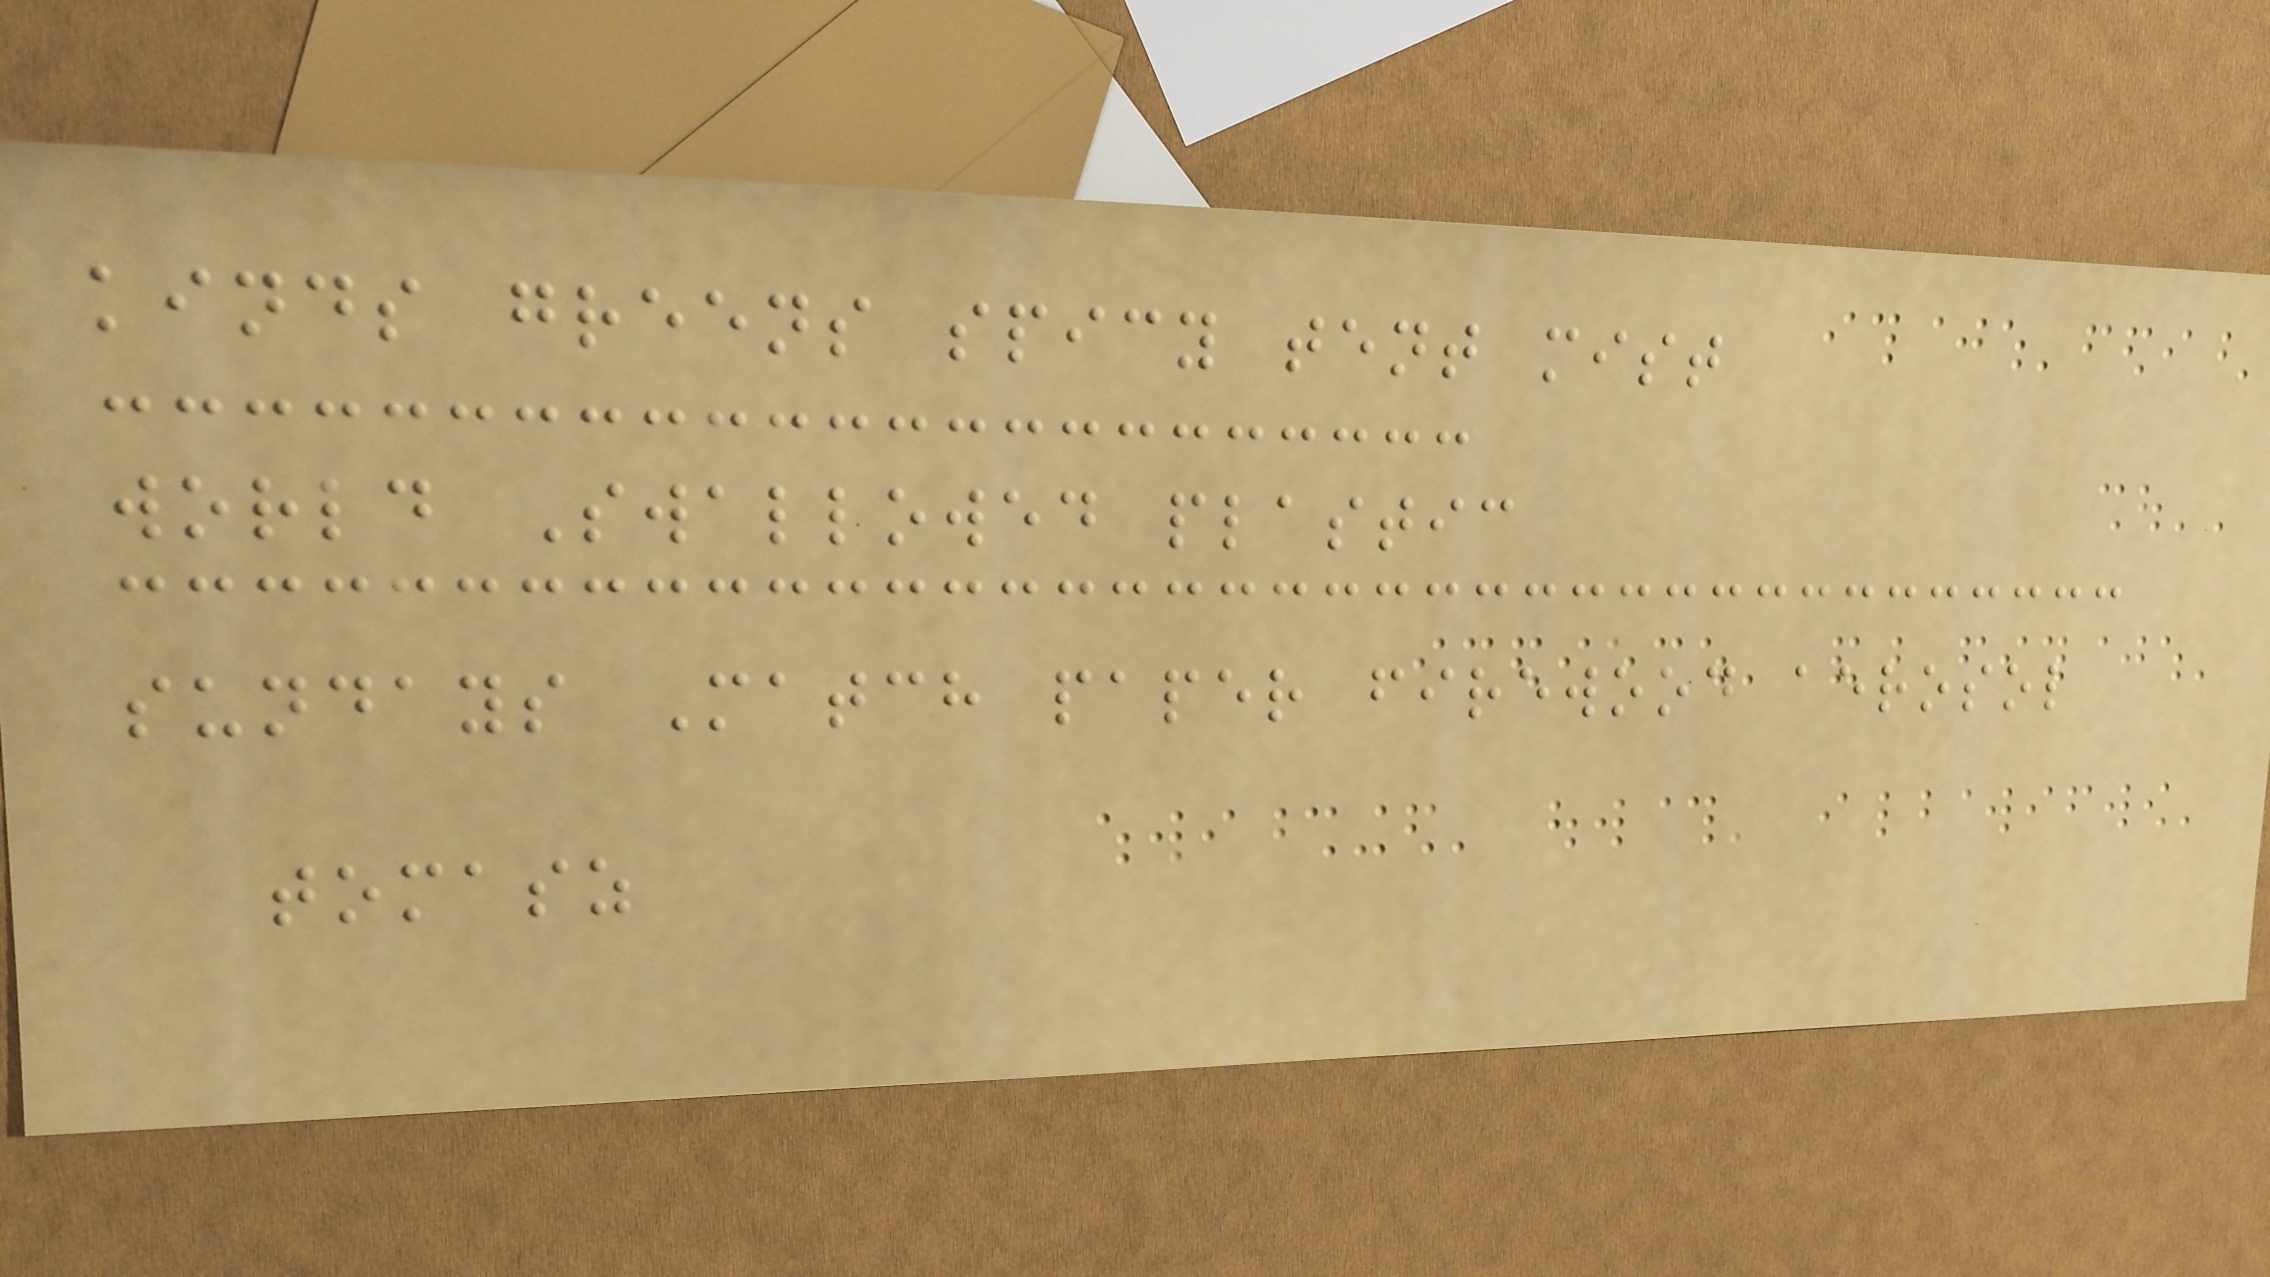kinds greens spicy tent mist
world Swallowed plastic
sundays Match paper firewood aerosol
tomasz
